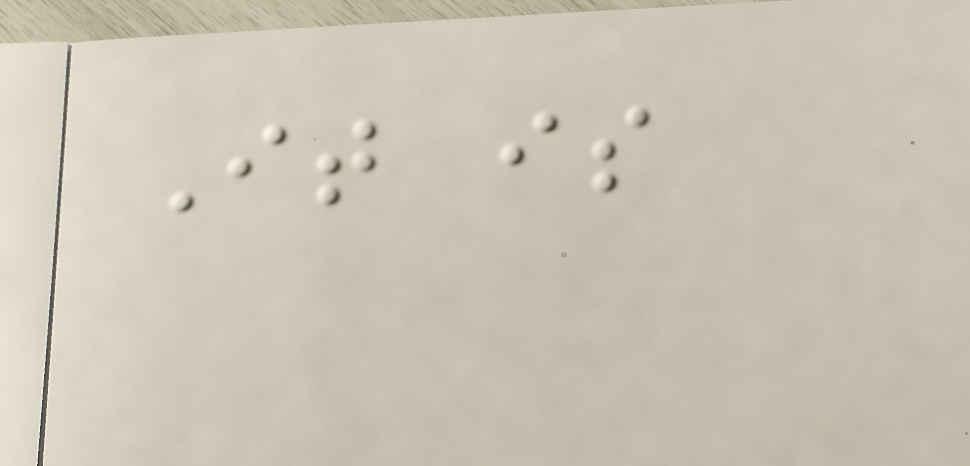It is
